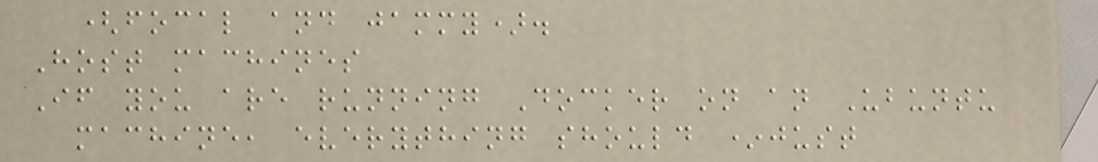(focal and jammy).
Host machines
If you are running Docker on an Ubuntu
machine, everything should *just
